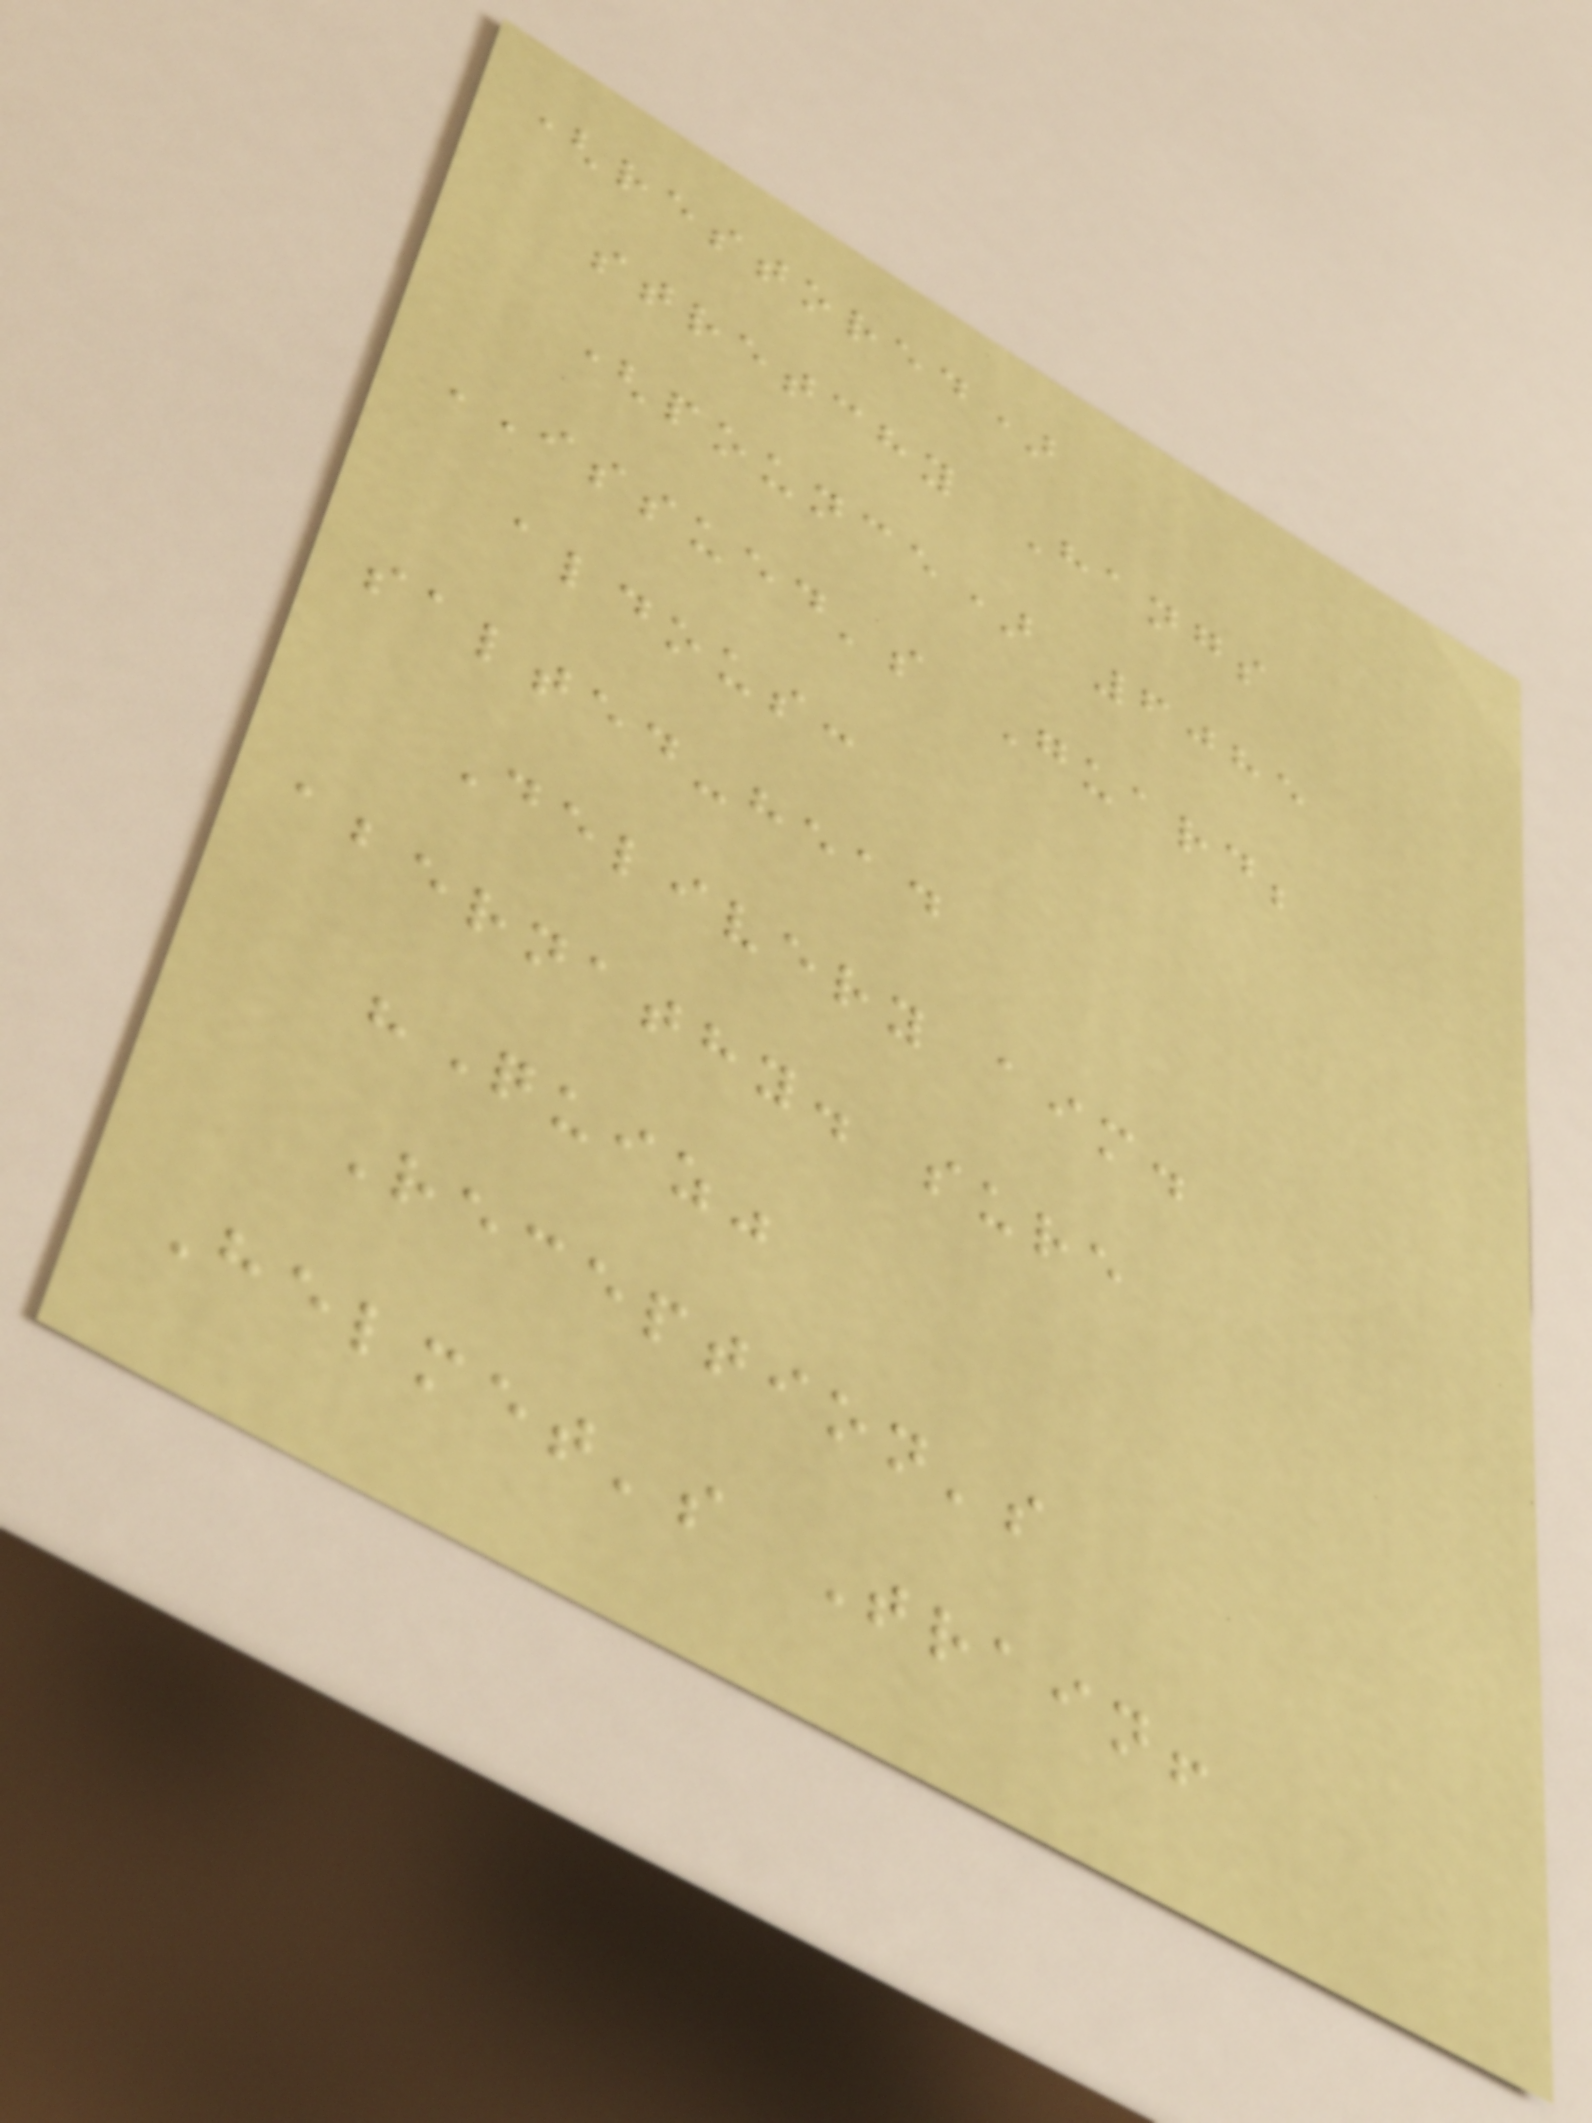(restored)
stretchy Hangs
(pounce) 6085
ISSUED's Guard;
aldous:
salted-head
Delivery aim.
abernathy. sure
"Quiz"
Reception's
Helmet's Train!
